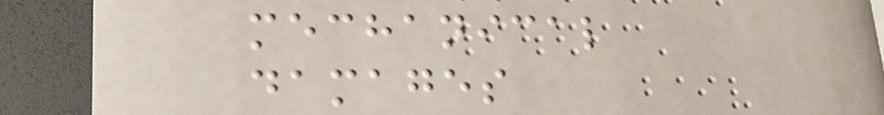mechanical
damages
